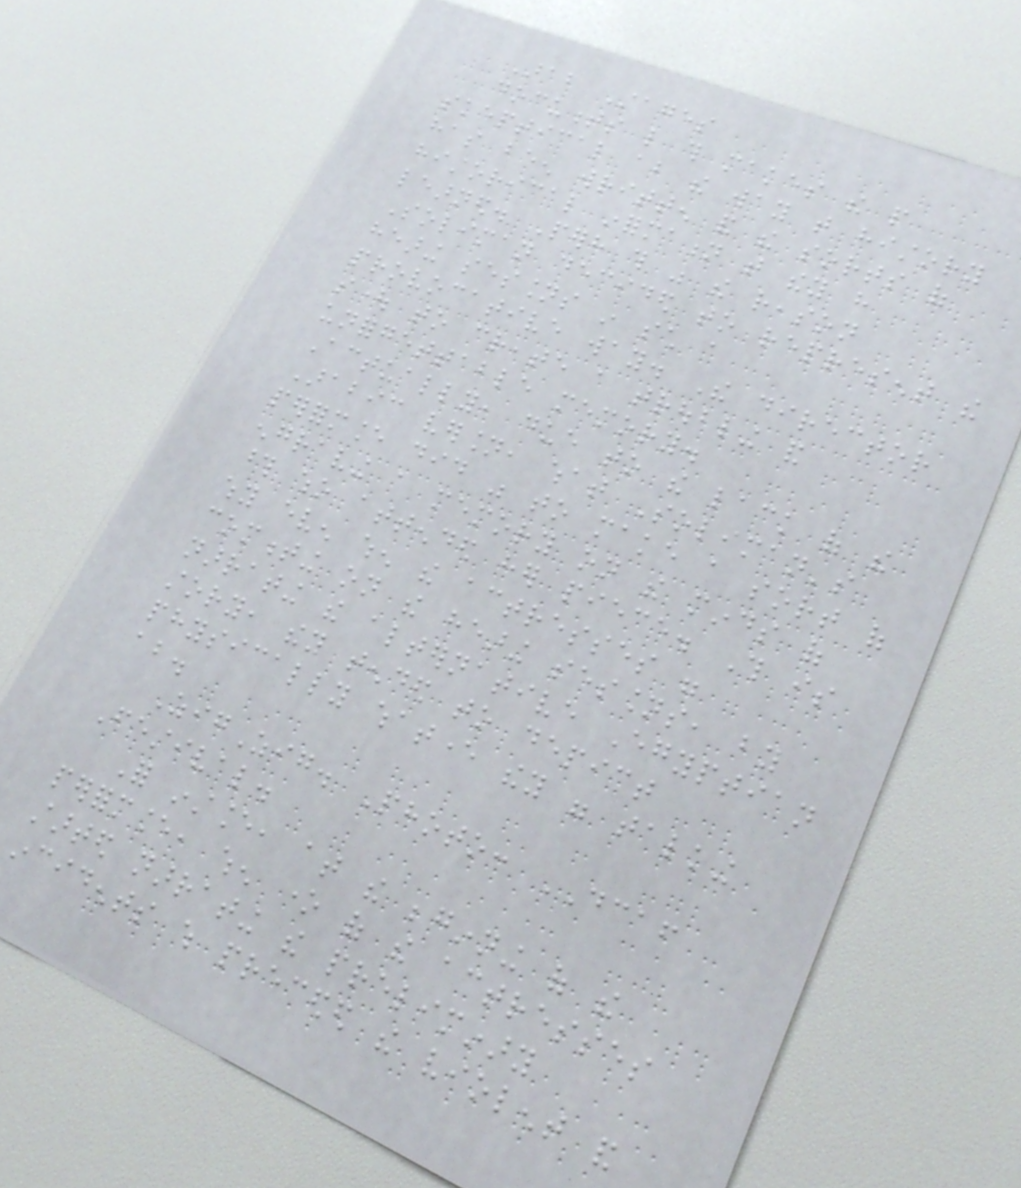Arab Stages
documents like this makes the people
skeptical about the way that history
has been written and the sorts of
historical information that they have
learned. Perhaps this was the reason
Soliman decided to represent the
hearing sessions in such a
provocative way. The director
sought to create a troubling and
unforgettable memory.
Actually, due to the lack of the
Arabic version, what Soliman's
performance did was to make a sort of
engraving a memory on the minds of
those who attended her piece. This is
why even when the actresses were
commenting on the hearing sessions, by
narrating the alternative Egyptian
story, they tended to depict
physically whatever they were talking
about.
ZigZig. Photo: DCAF
Festival.
For instance, at the beginning of the
performance, when one of the actresses
started narrating the preliminary
incidents which preceded the violent and
